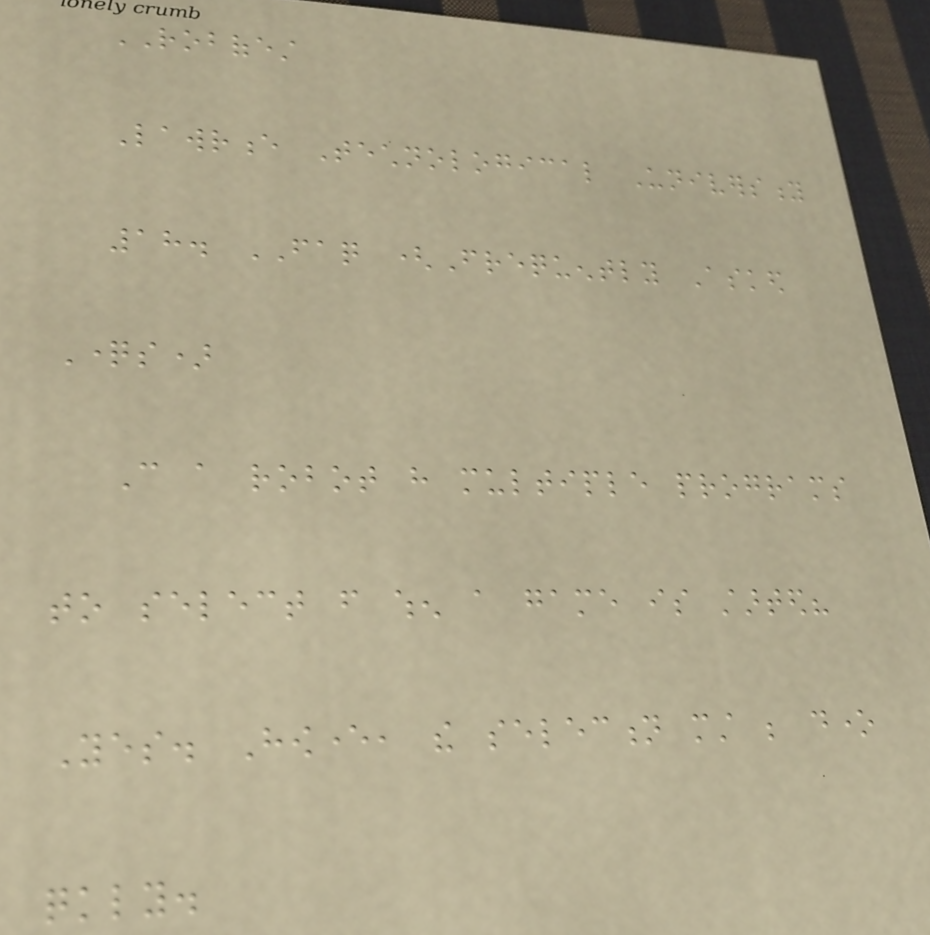ROBOFEST
Lawrence Technological University
18. FAQ (Frequently Asked
Questions)
Can a robot have multiple programs
to select from when a game is started?
Yes. However, the selection must be done
quickly.
